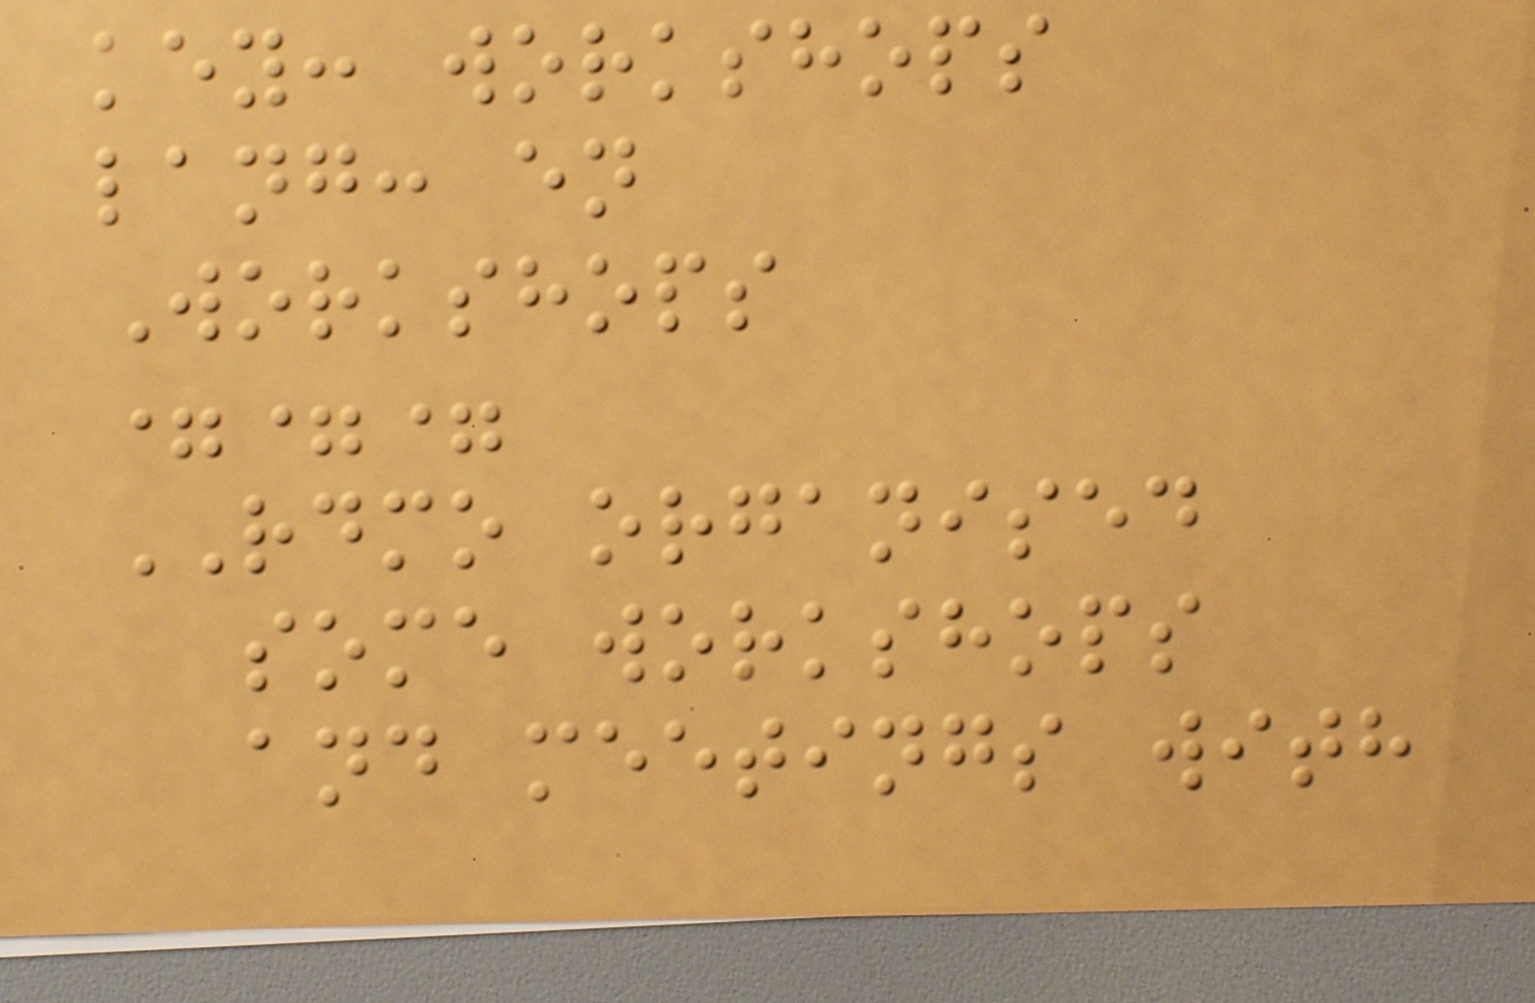key: workshops
lang: en
Workshops
===
RDMO organised
some workshops
and meetings with
